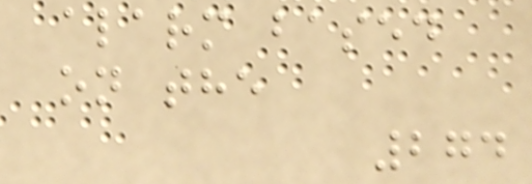alarm based
on the
274
